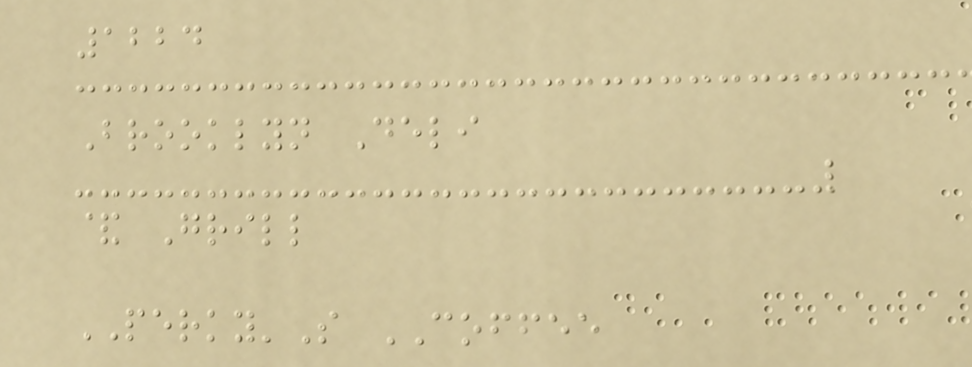1224
Brooklyn Deli
& Grill
PERKY'S COFFEE
